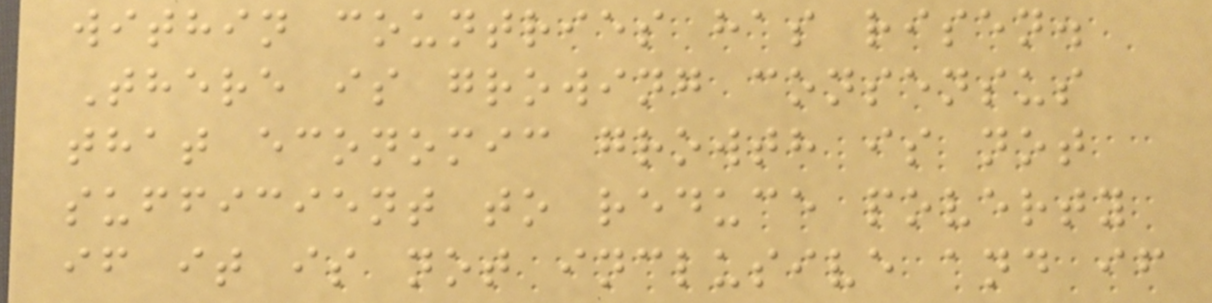within countries has risen.
There is growing consensus
that economic growth is not
sufficient to reduce poverty
if it is not inclusive and if
